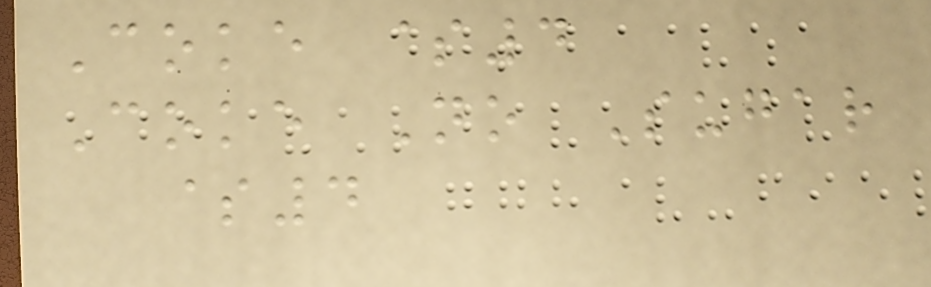Coke $4
Coke No Sugar
$4
